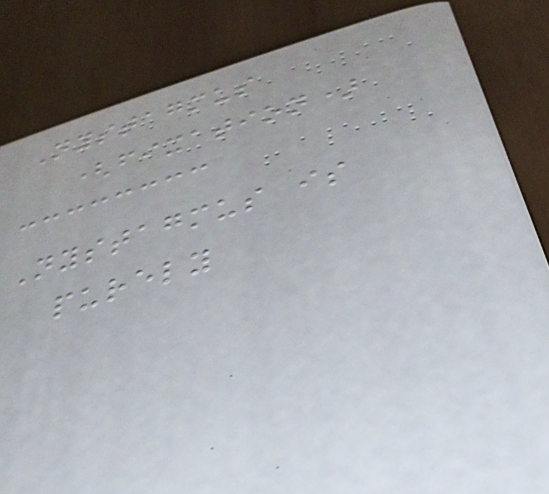Nystagmus
(fixation)
Nystagmus is
purely
